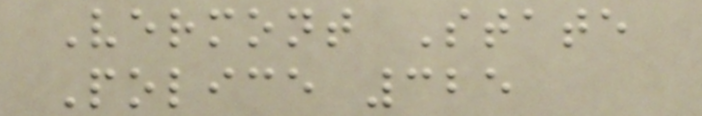Vermont State
Police 325
